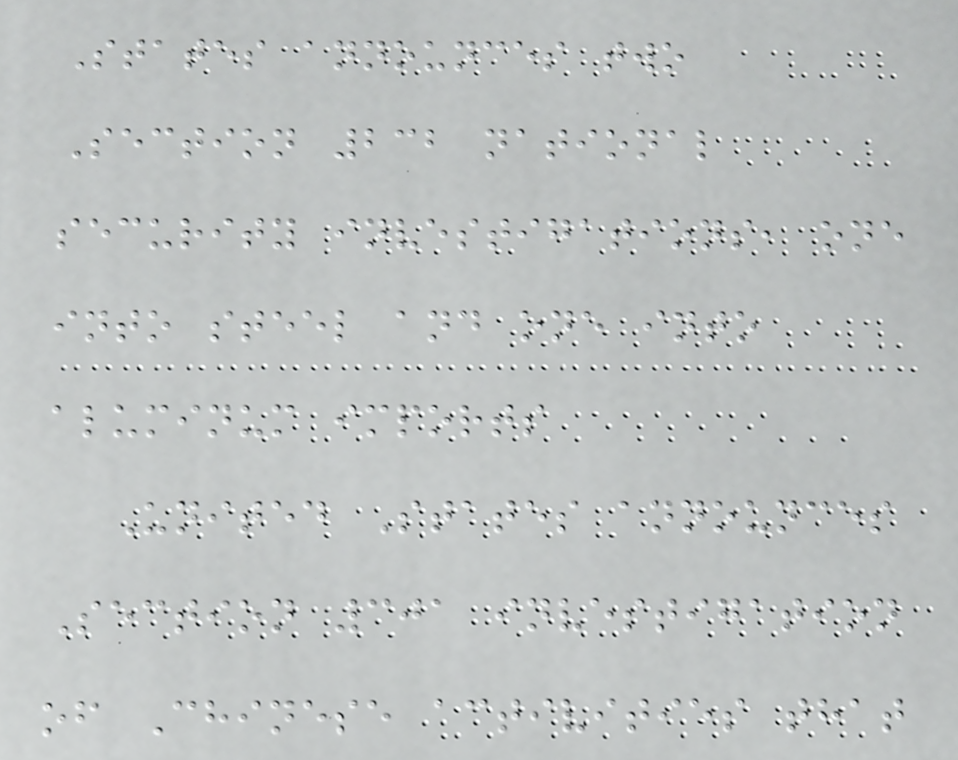States announces two
Section 232 national
security investigations, one
into steel and one into
aluminum imports
United States announces
Section 301 investigation
of Chinese activities that
